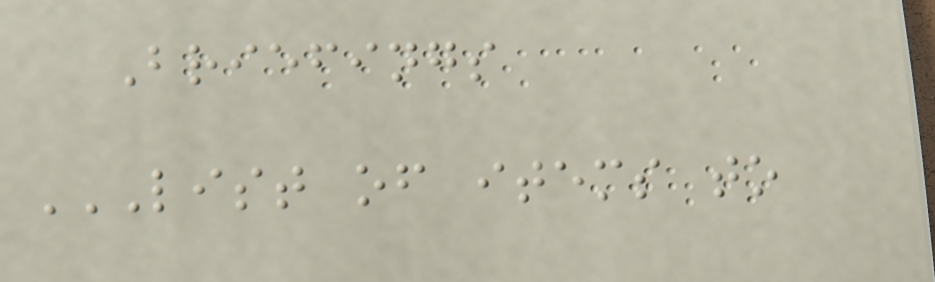Briefings
LIST OF ITEMS TO
